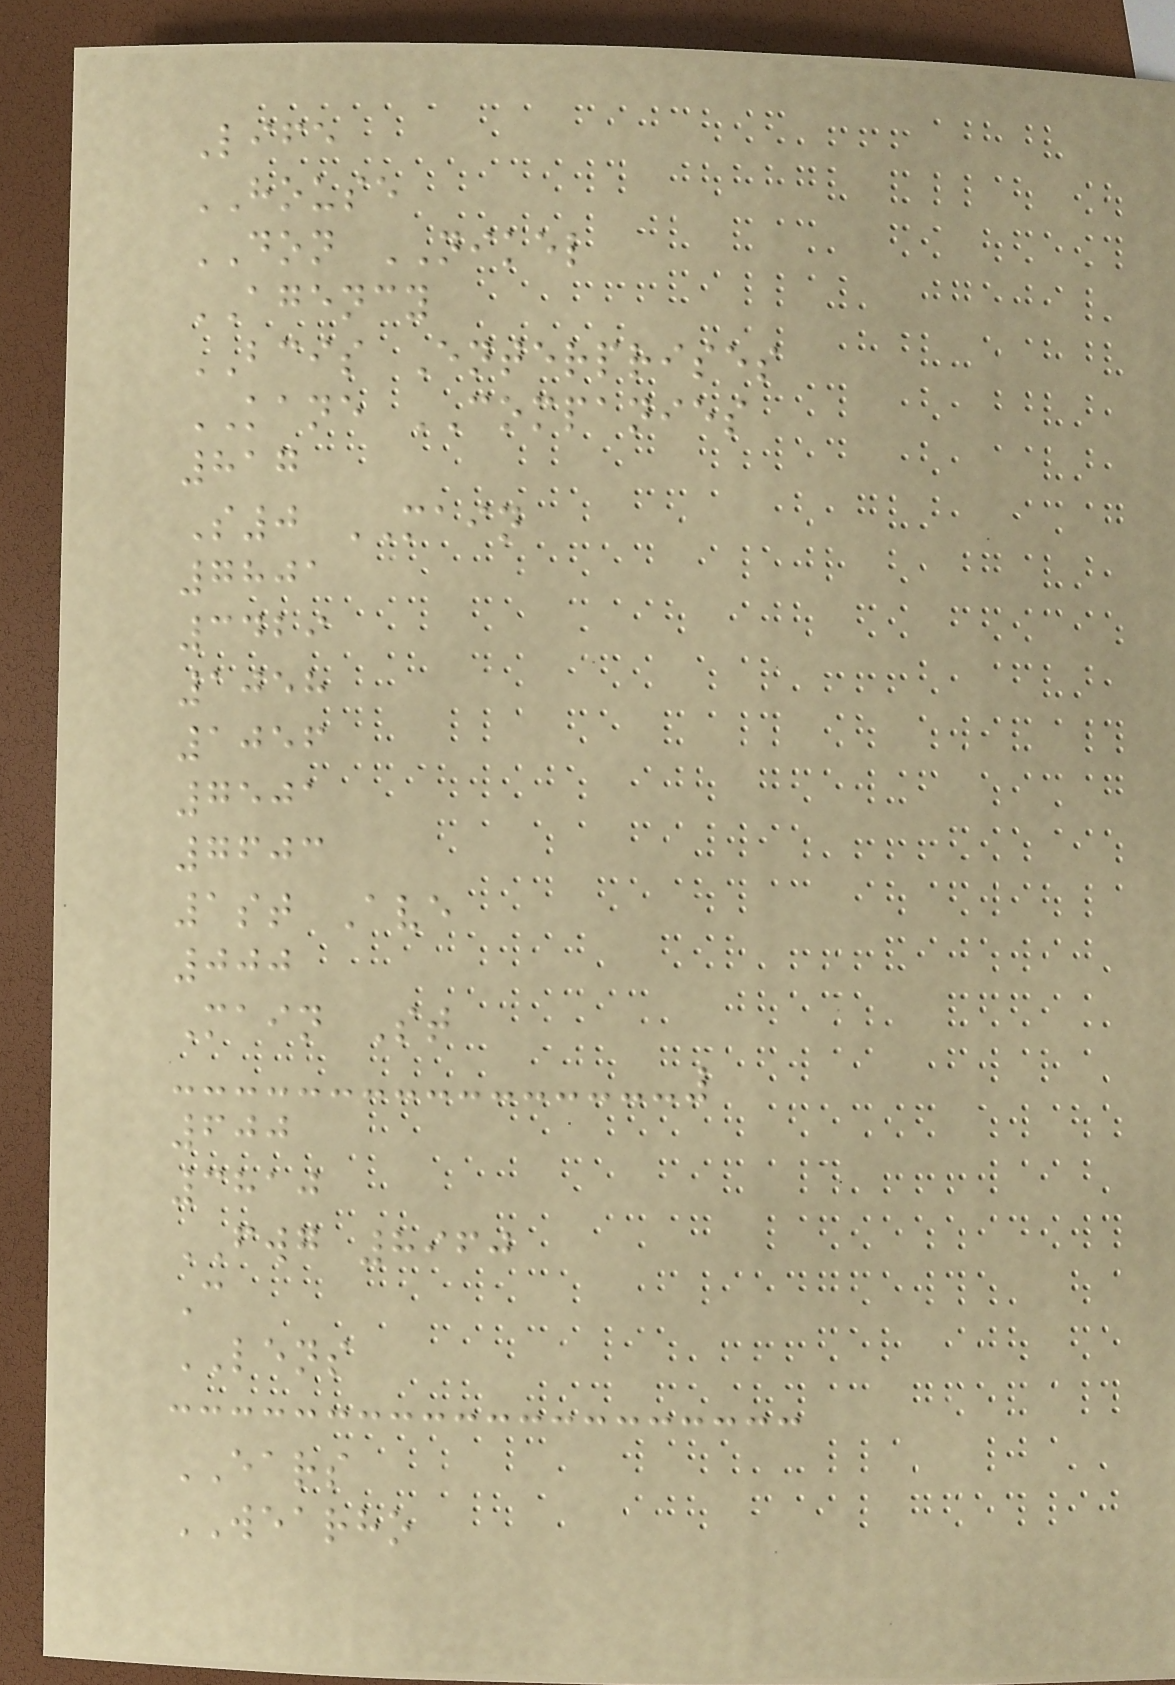Life
HOUSE
DON NIKEL
AGENCY
BCIS Enterprises
KANE COMPANIES
817
S0 MAIN
7801
3429
1058
1056
7501
7603
1st Ave
000
Main St
600
3810
FWG 8960
C
LENS
EARS
WEARHO
